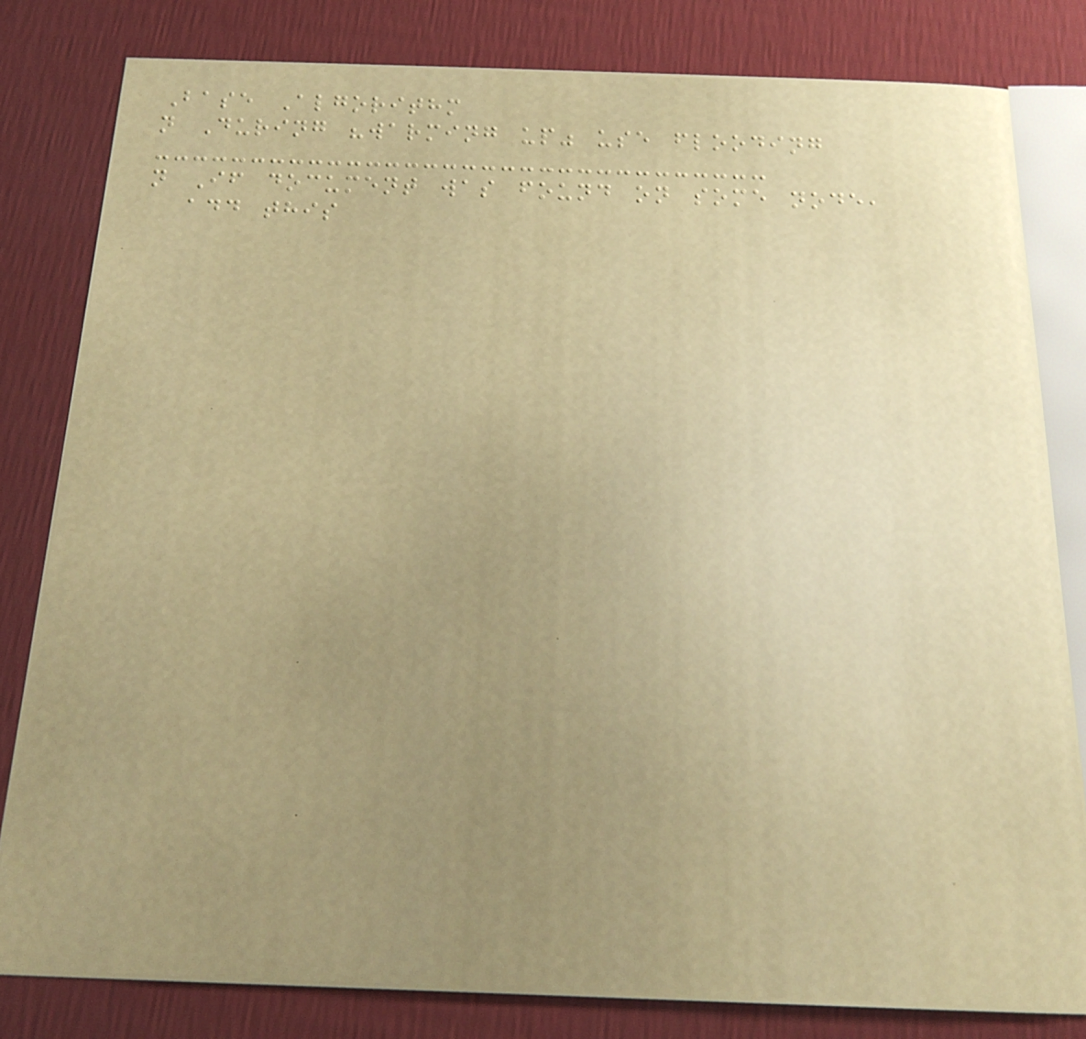Base Algorithm
n During "warming up" use flooding
n If document was found on some node,
add this
